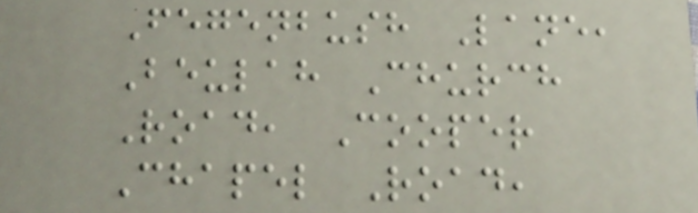Fegenbush Lane,
Beulah Church
Road, Cooper
Chapel Road,
